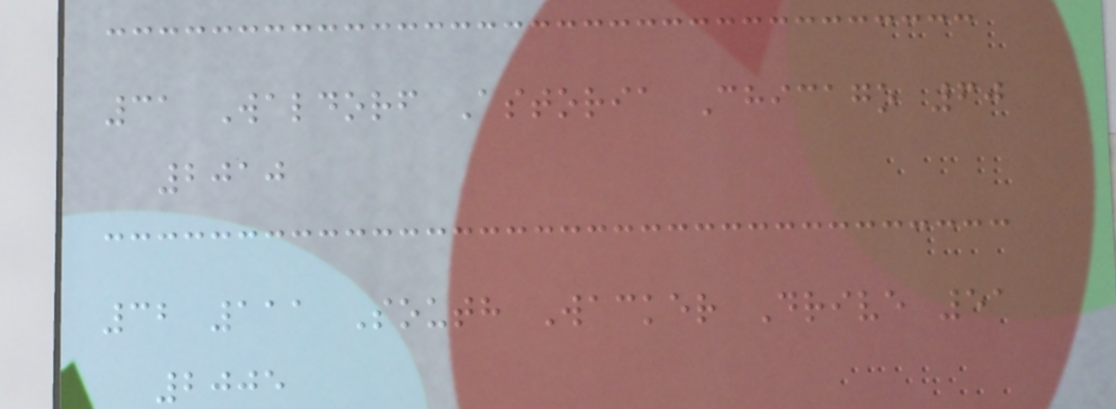31 Waldorf Astoria Chicago 60
2010
32 111 South Wacker Drive 51
2005
